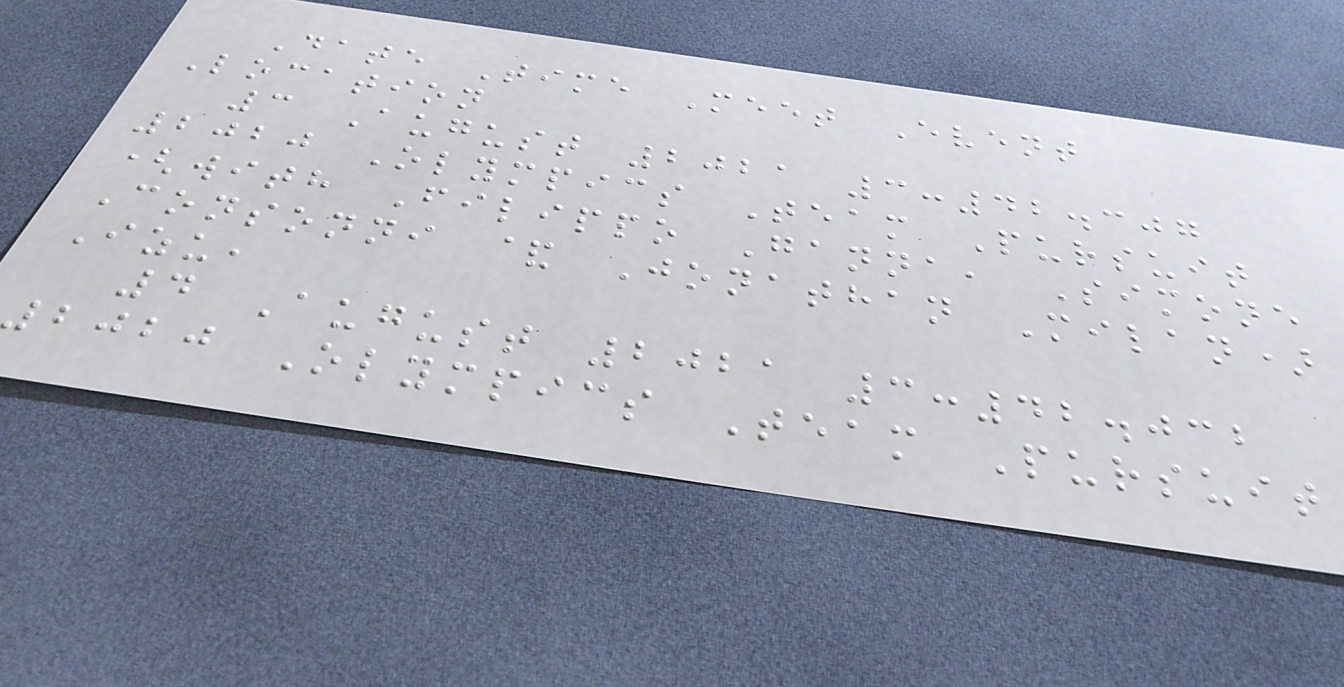Date Time Meet Event
Location
3 August 2021 3:42.307
2020 Olympics Team Pursuit
(with Filippo Ganna, Simone
Consonni & Jonathan Milan)
Izu,
4 August 2021 3:42.032
2020 Olympics Team Pursuit
